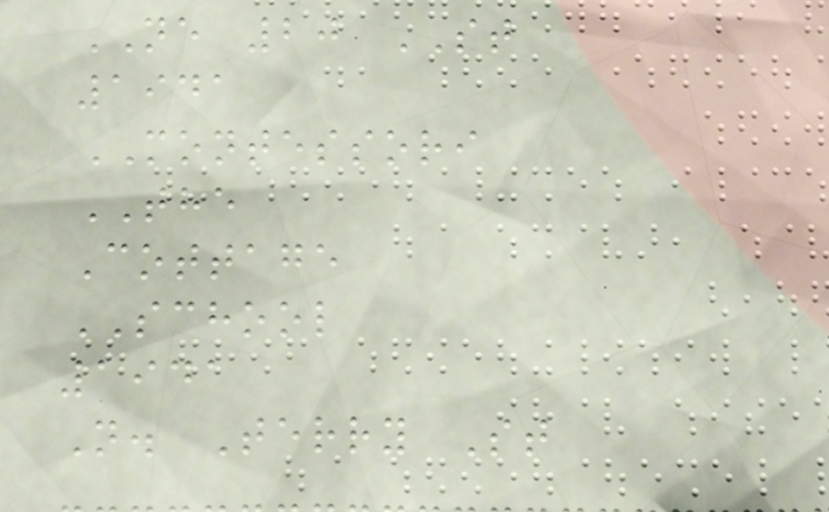NE 20 ST
1941
MONTESSORI
THE
Cottage
SCHOOL
1941
N. Terry St
